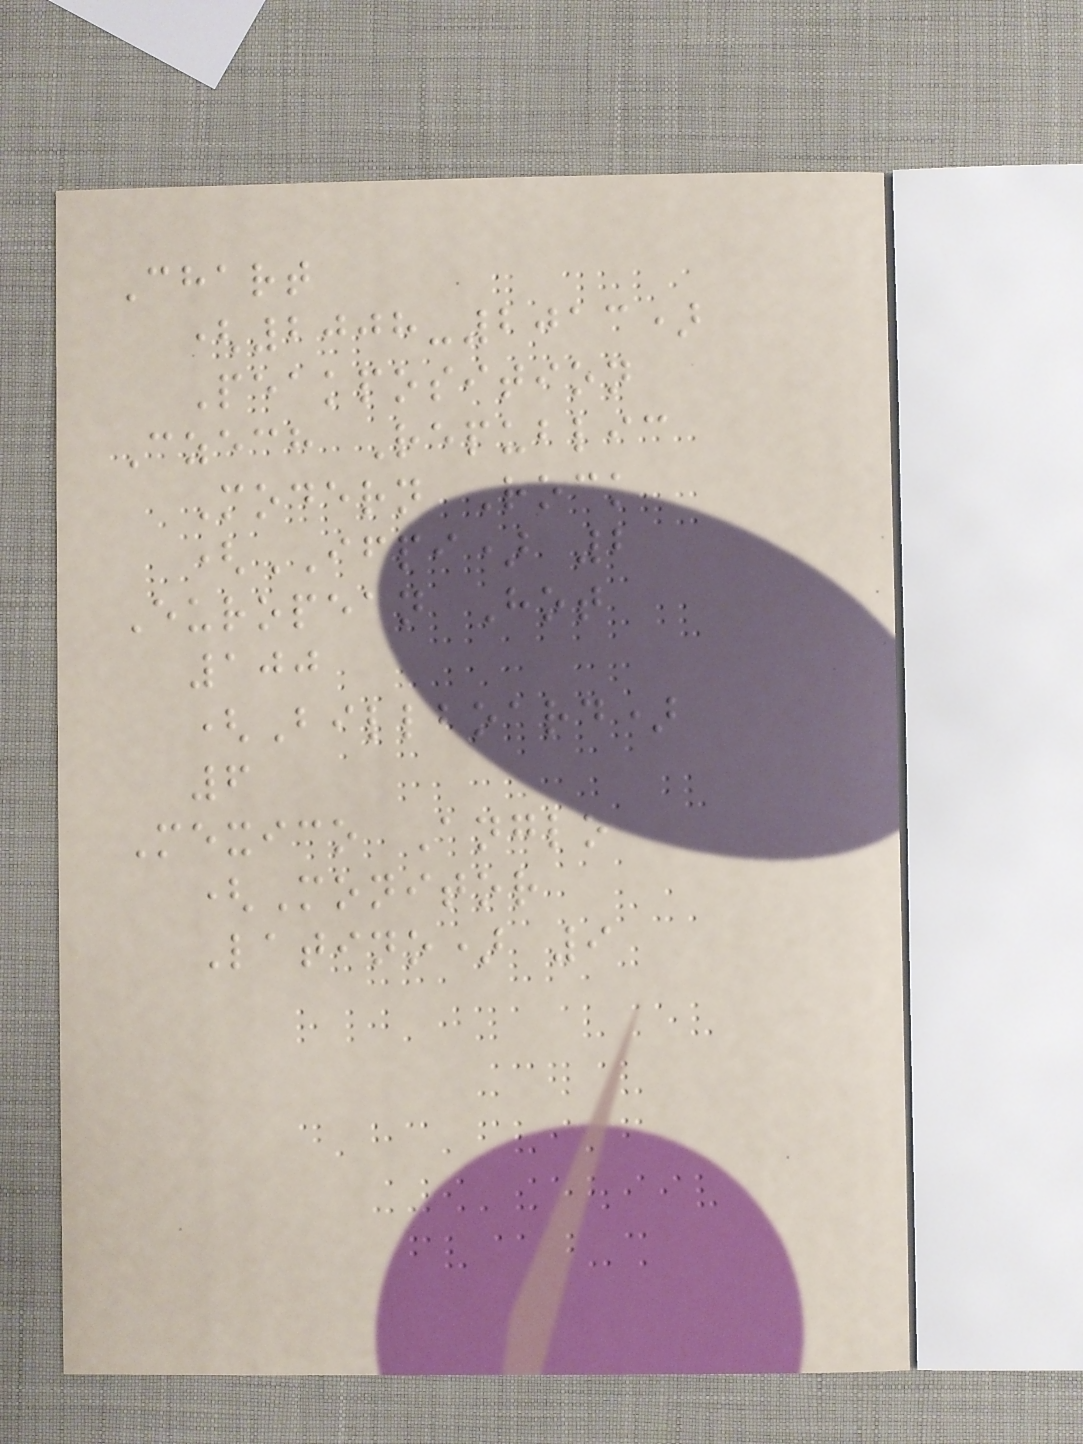Chart
(2008-2013)
Peakposition
Czech Republic
Modern Rock
(IFPI) 2
European Hot
100
(Billboard)
6
Mexico Anglo
(Monitor
Latino) 9
